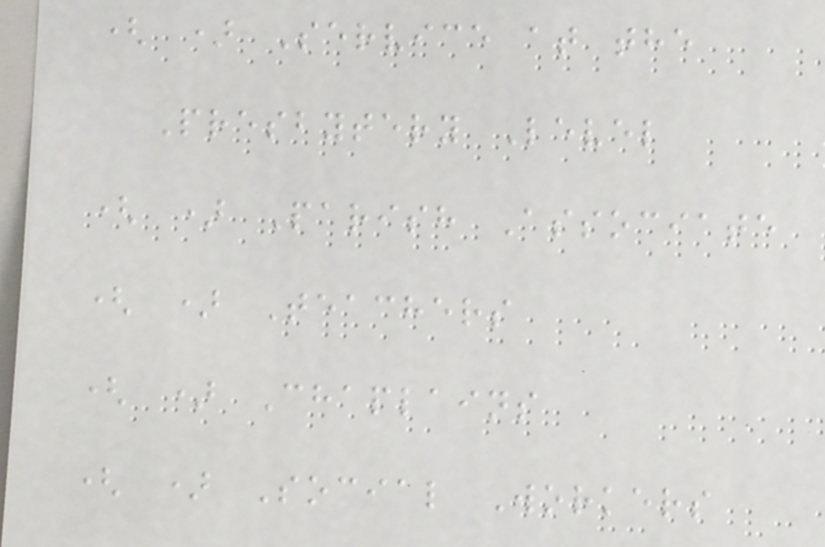( ) Service at the
Presbytery Level
( ) Parish Associate
( ) Teachers
( ) Chaplains
( ) Social Workers
